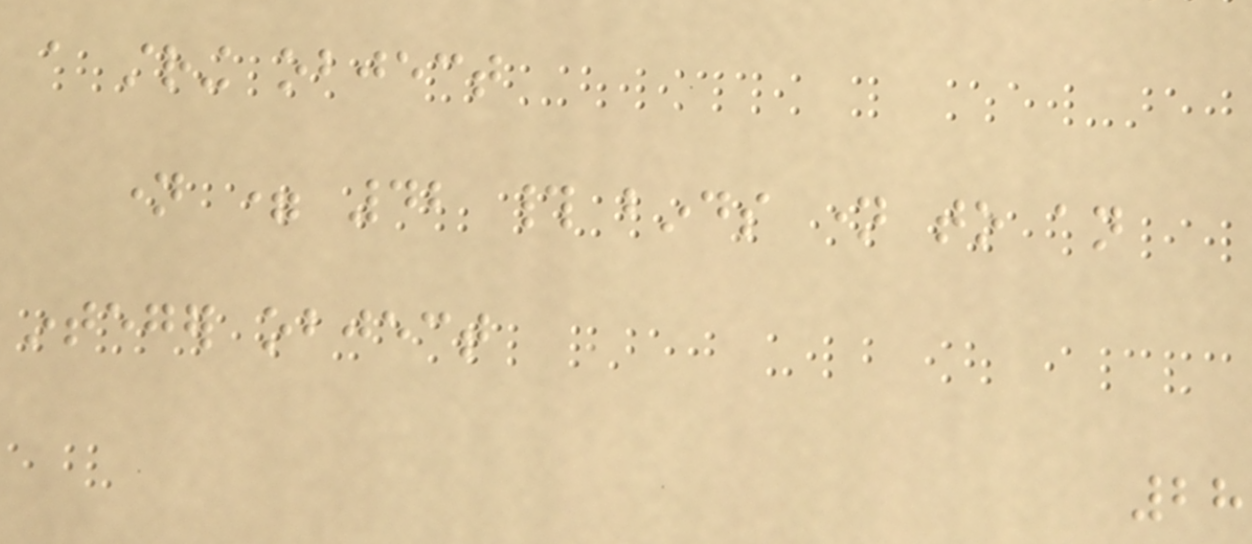a string object
name = 42 # binds name to an
integer object
28
